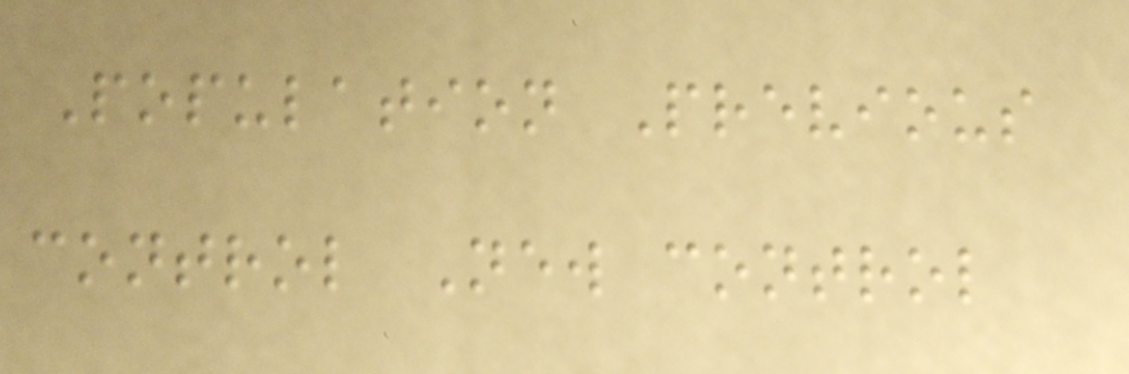Population Previous
control New control
